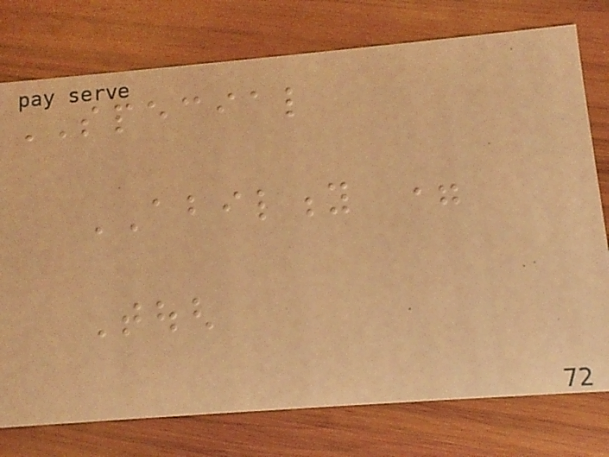SPECIAL
ABILITY =
Tough
